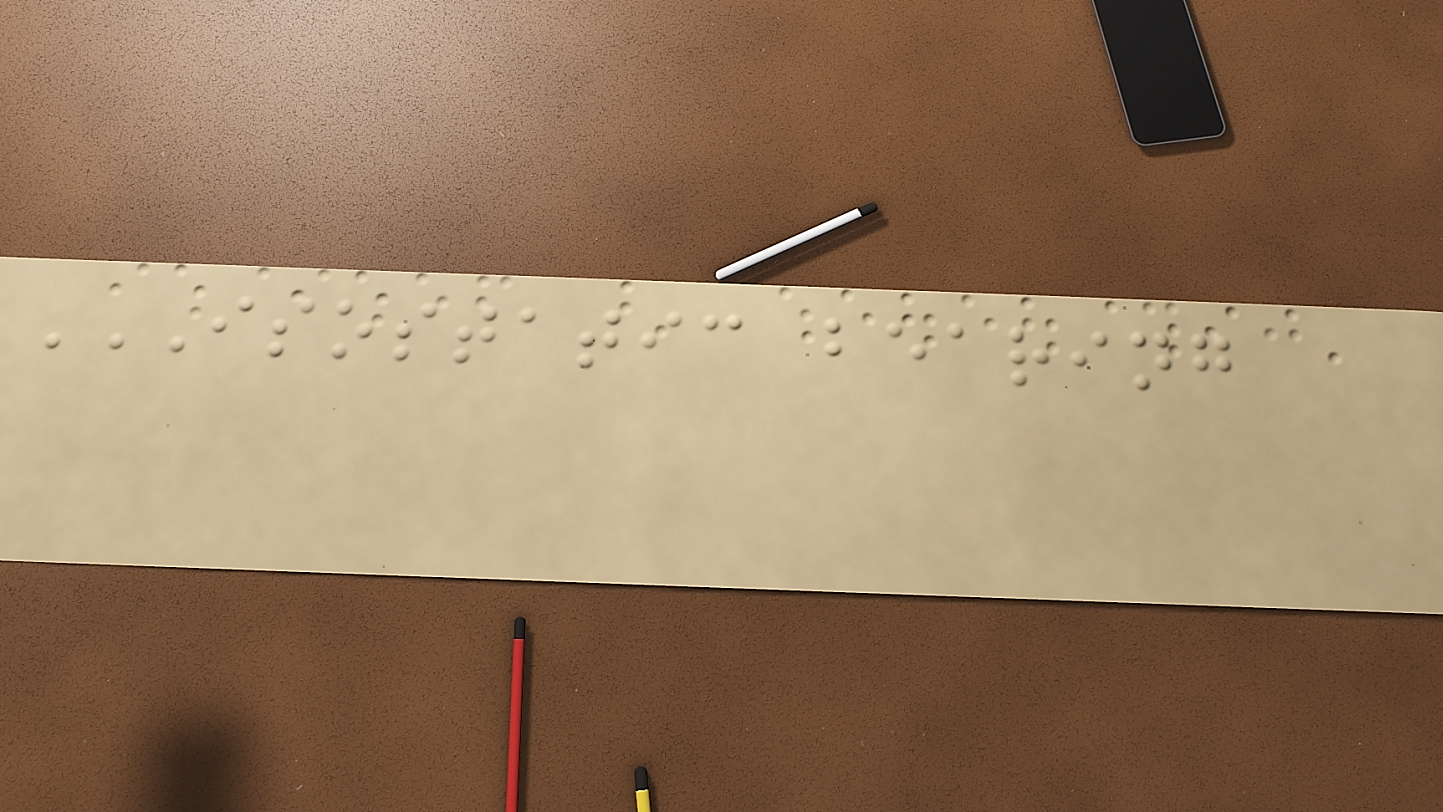ISOSTATIC BEARING
